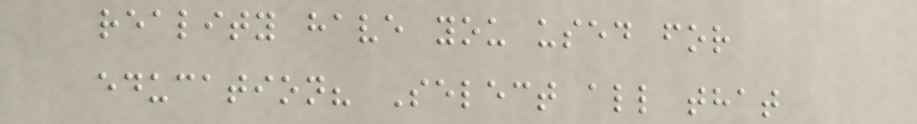reality have you used for
education? Select all that
